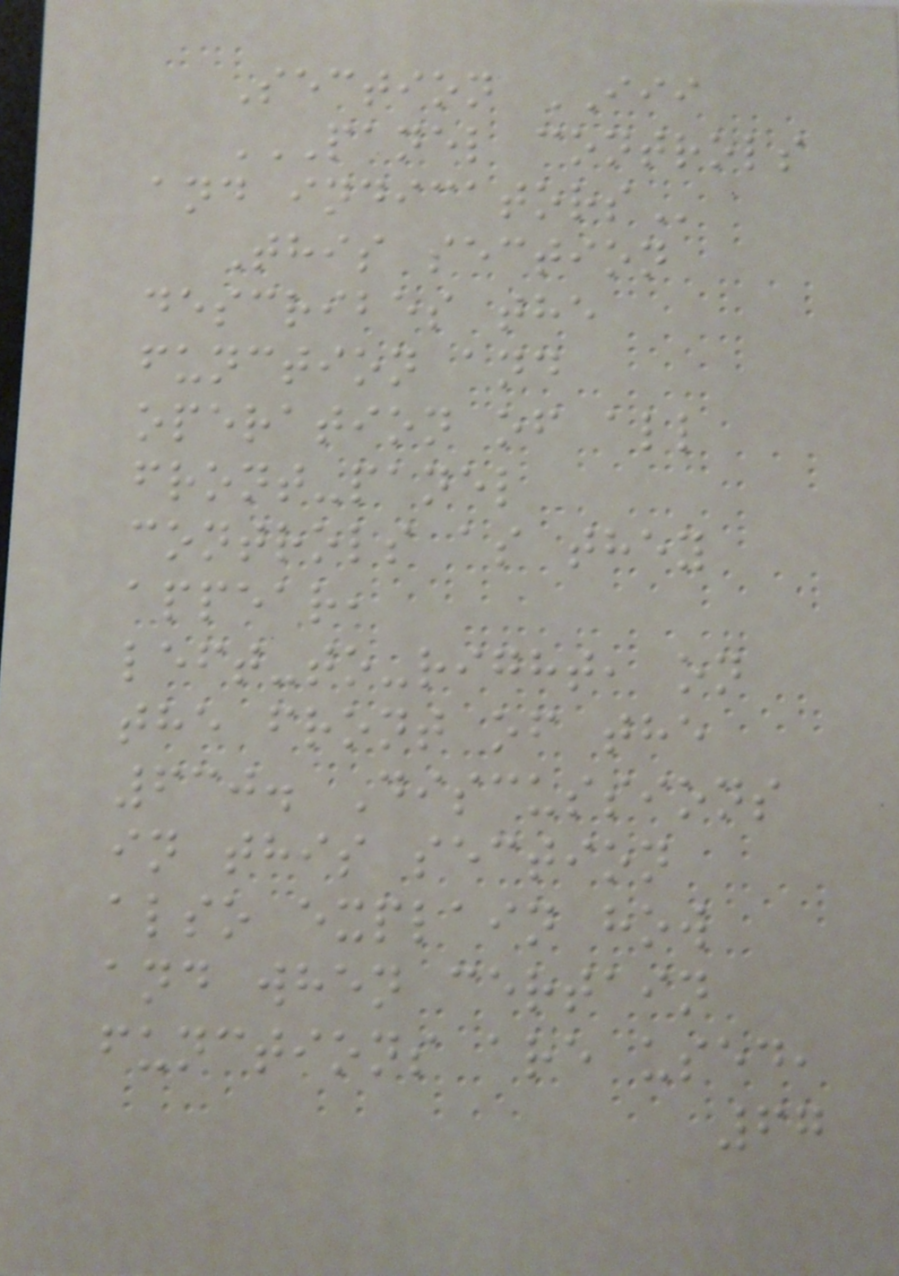Section III
PANEL CONTROLS
AND INDICATORS
This section
describes the
function and
operation of all
front-panel
controls as they
appear,
left-to-right, on
the front of the
630. Discussions
in this section
also explain how
and when certain
functions are used,
67
